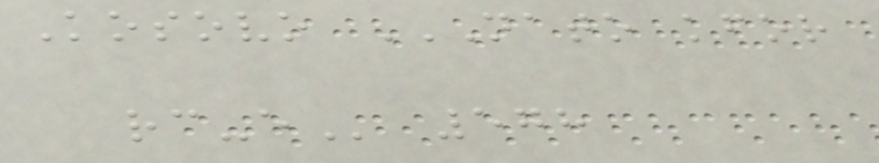Kosovo NATO KFOR
RC-E 578
